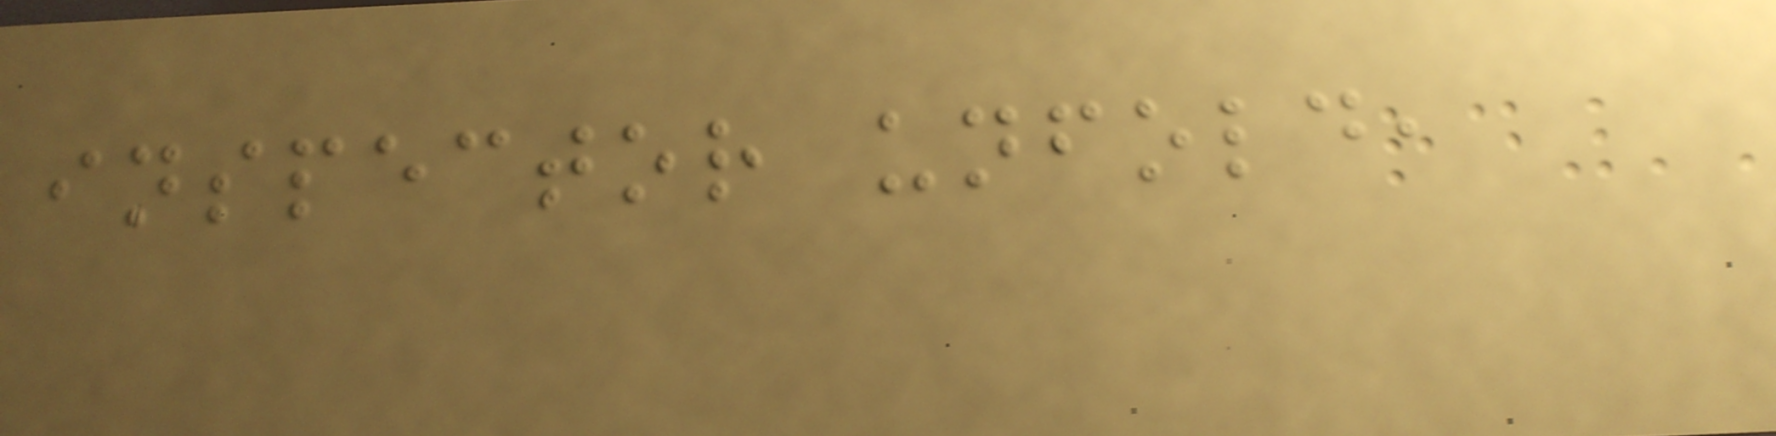inspector unfold,
